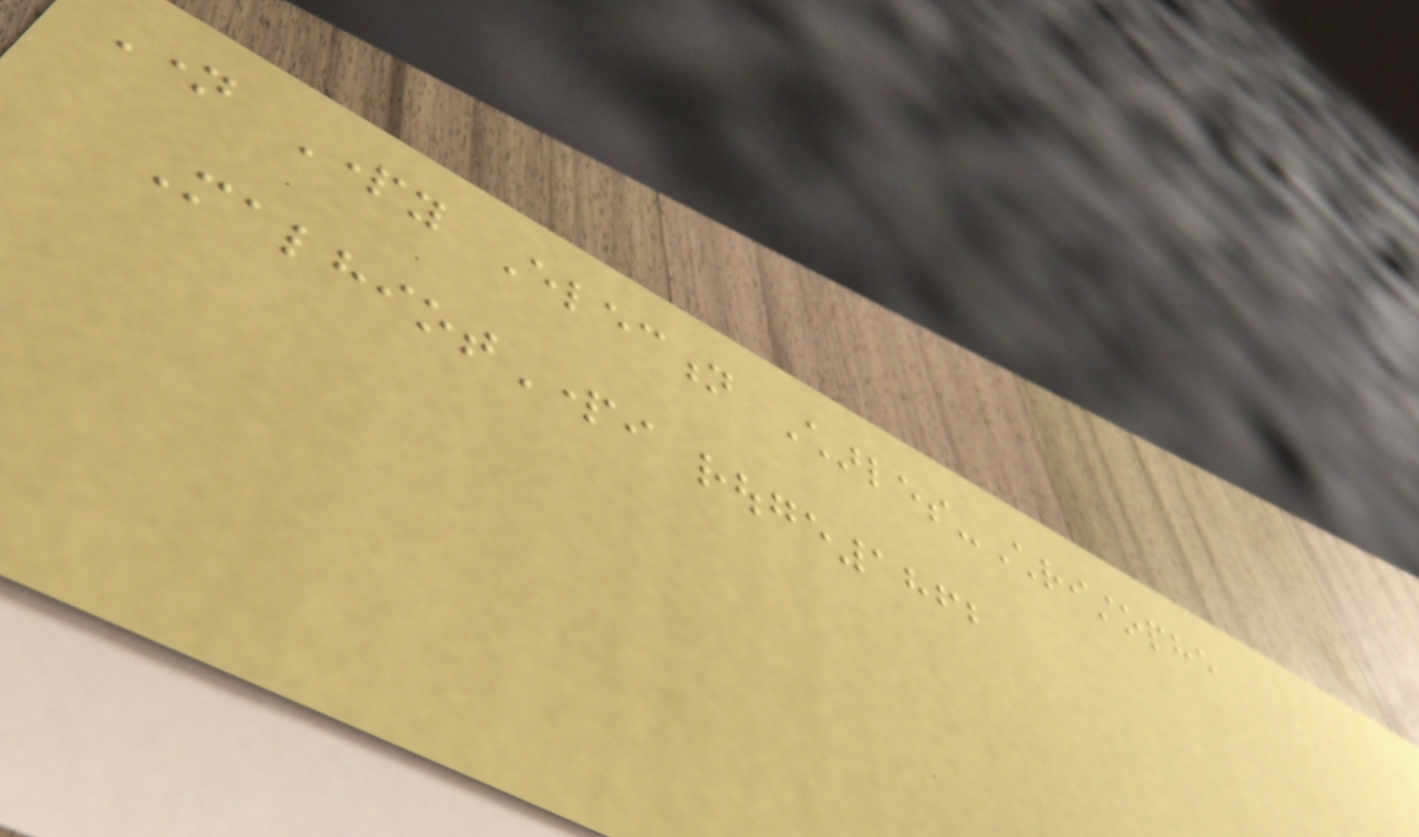Name Party Election Charles-Christophe
MalhiotParti rouge1862
